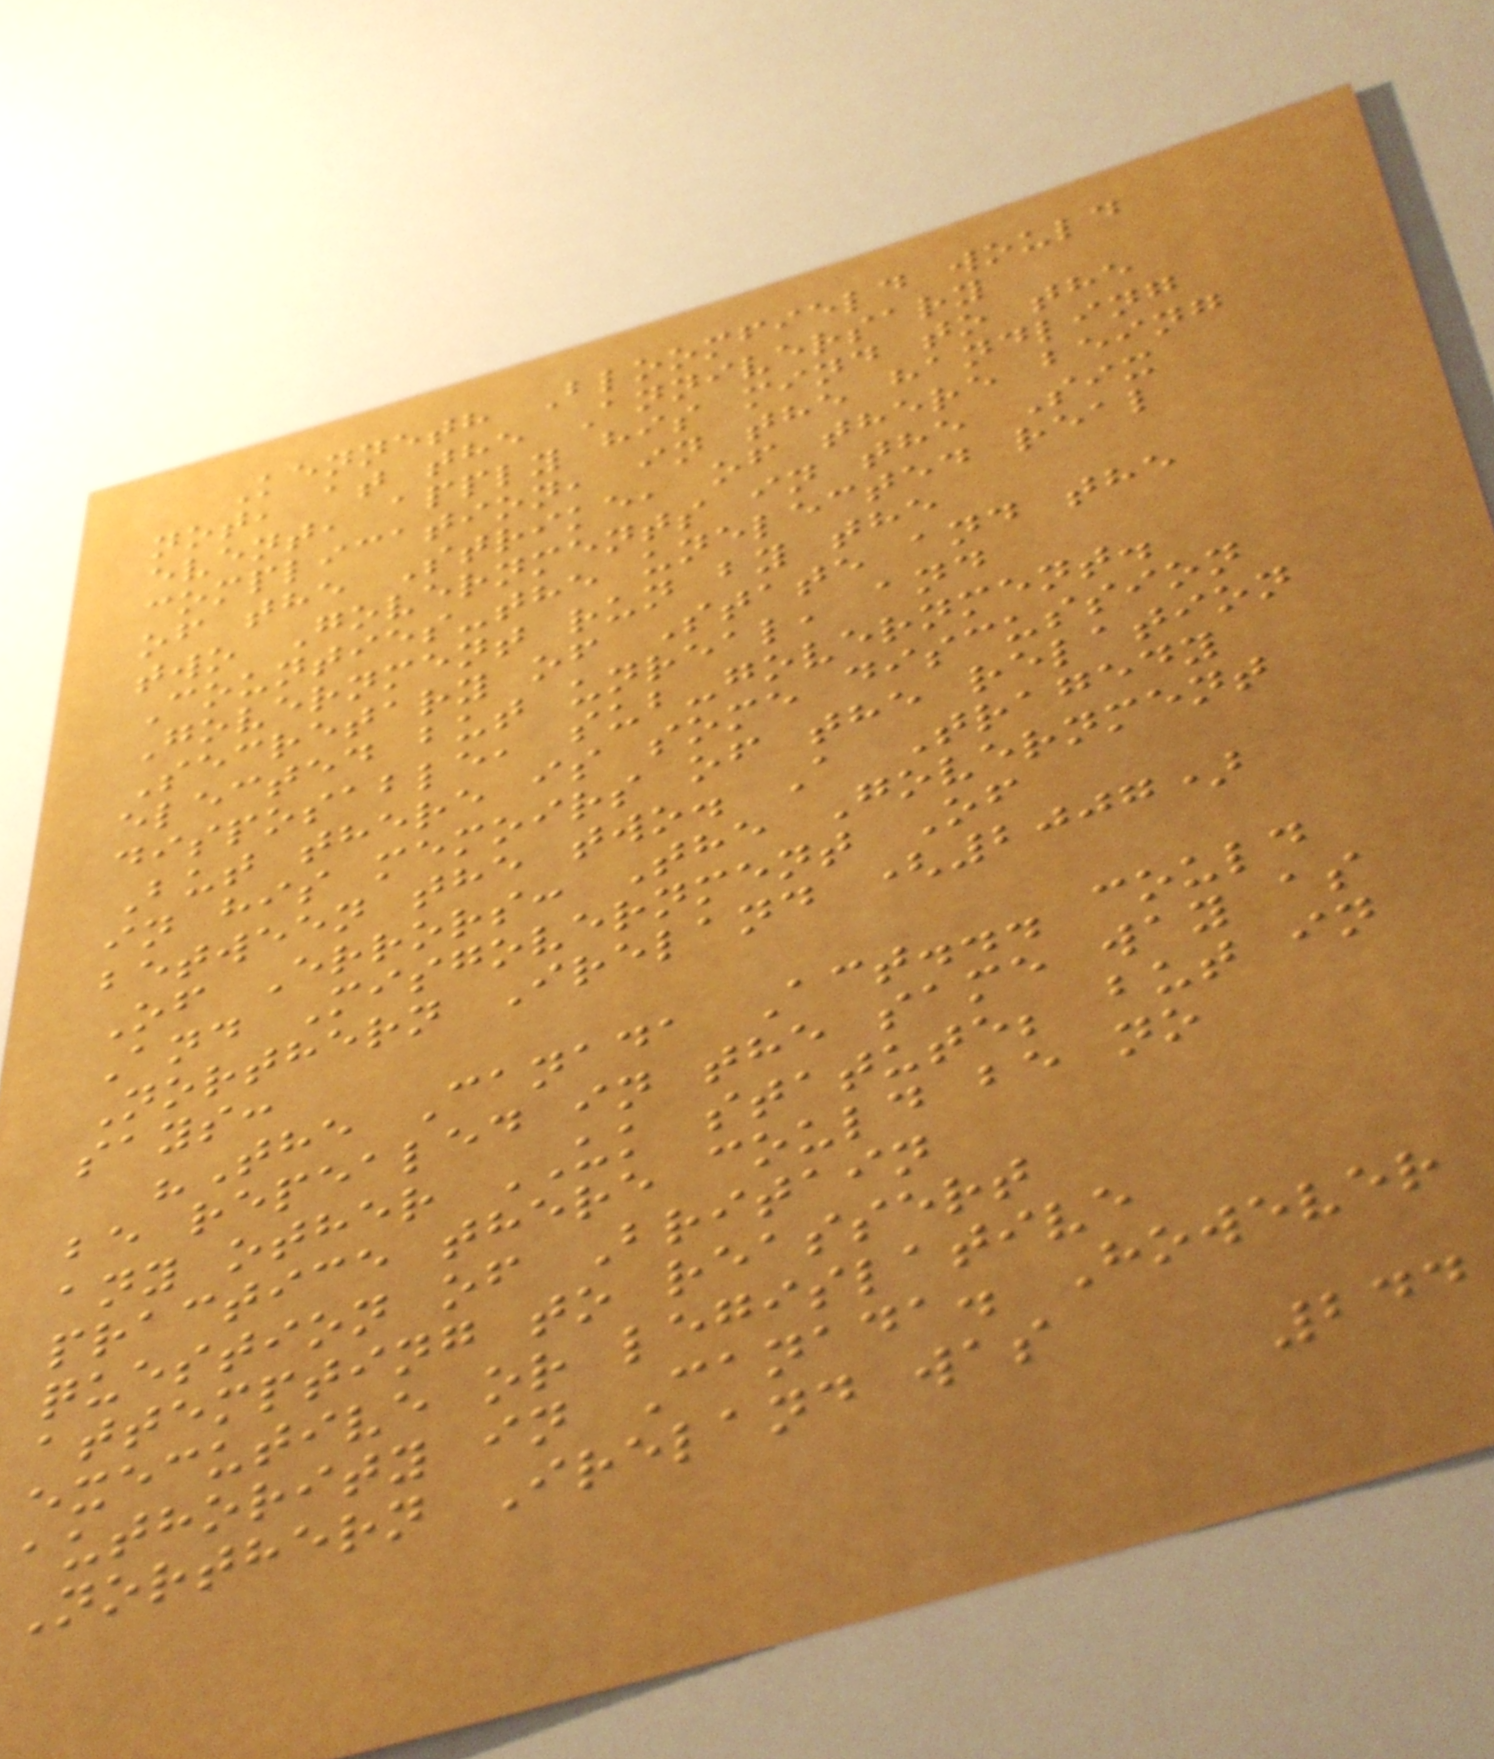Kenneth Bloomfield would
not, at the Anniversary
event, apply his mind to the
complication, in the handling
of the Strike, of there being
two Governments in the Six
Counties-the unelected real
Government run by the
Secretary of State and the
elected but unreal, and
disposable, sub-government.
But there is some discussion
in his memoirs of the relation
between the two. A Tragedy
Of Errors: The Government
And Misgovernment Of
Northern Ireland (2007)
says:
"The Canada Act... could
be repealed in the same way as
any other UK statute; but in
practice there could be no
question of Britain
attempting to reassert
executive or legislative
authority in Canada. However
Northern Ireland was
244
